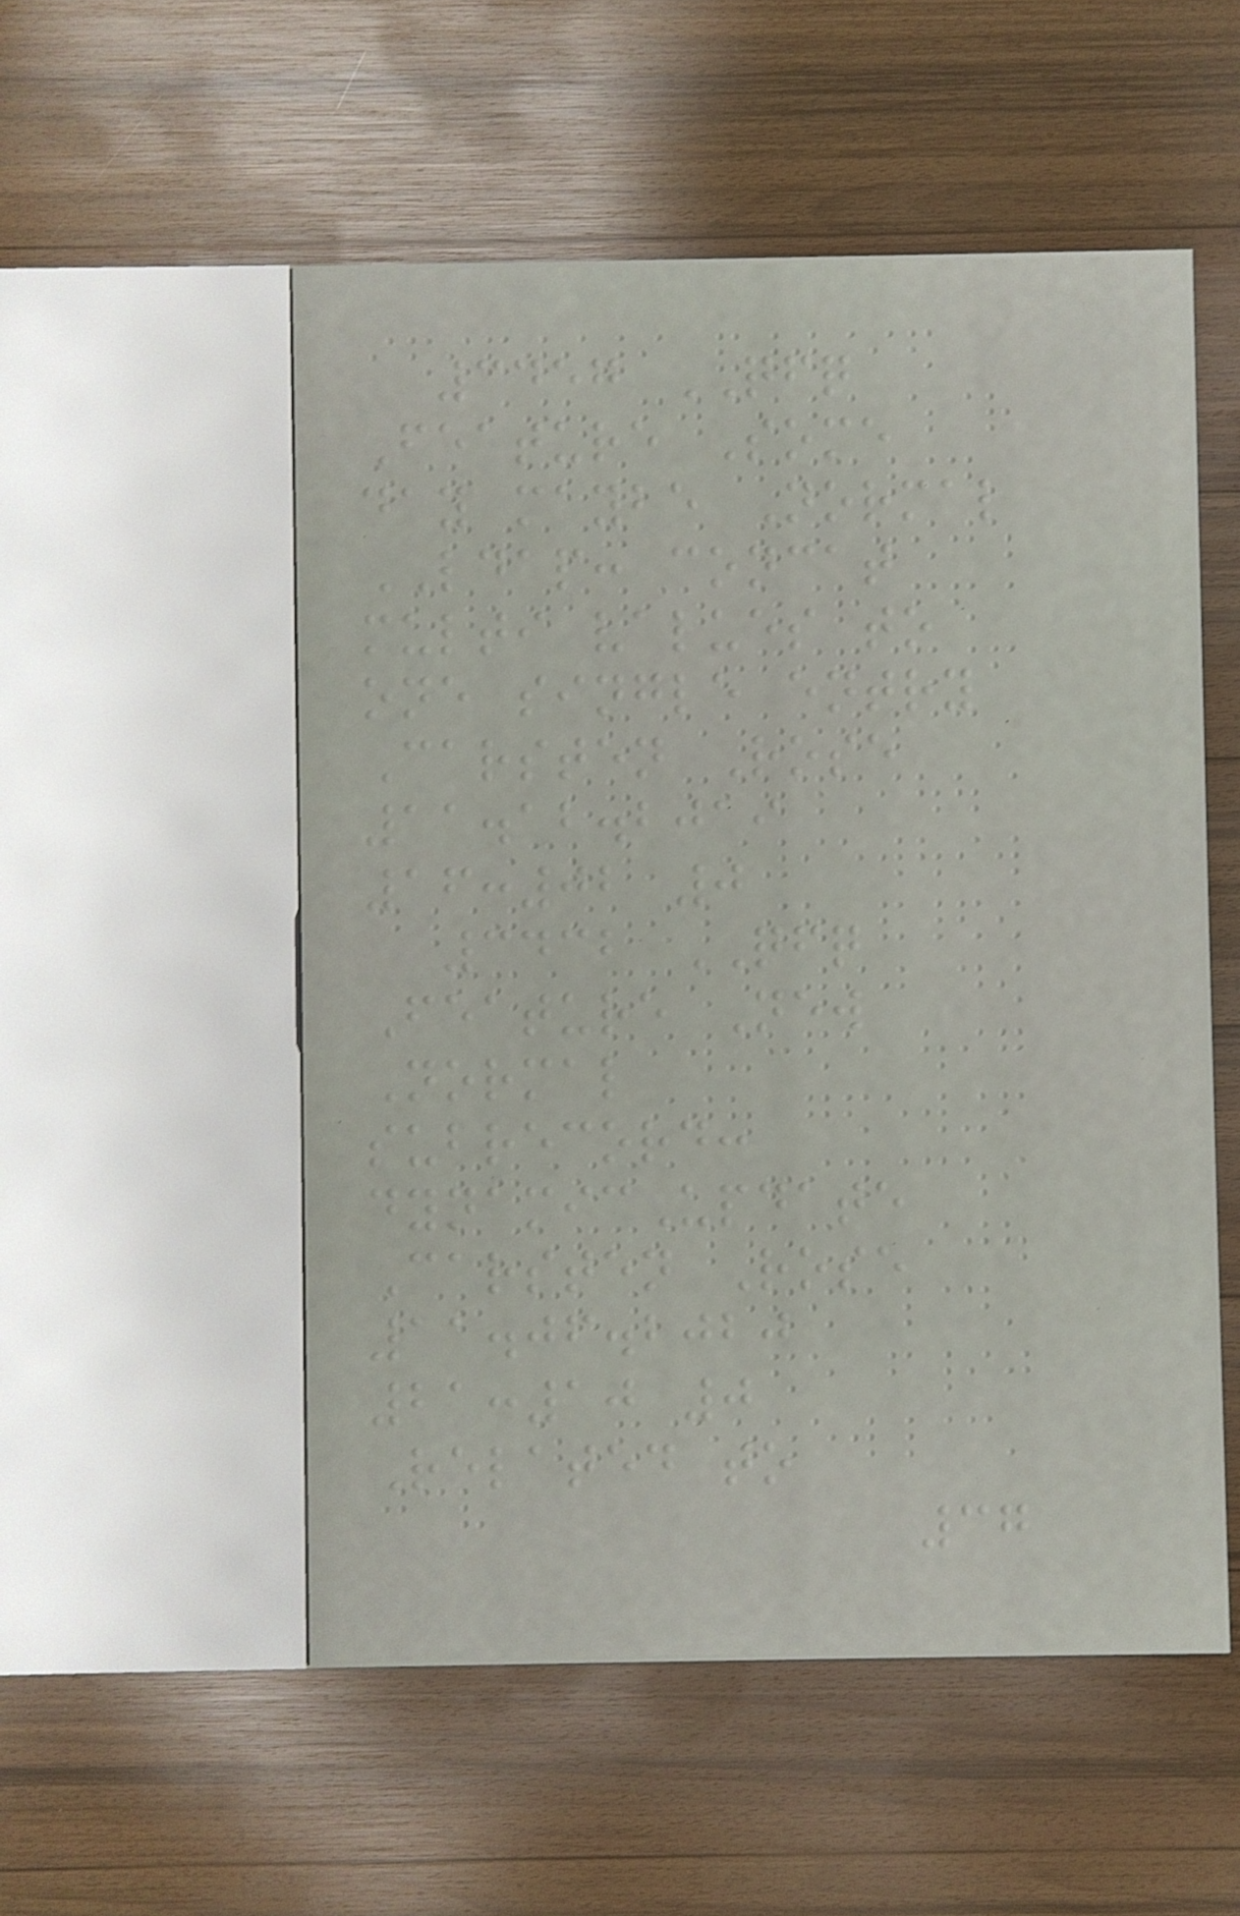3457 QFQ
Feature Some
day maybe Normal
LDAP: concat
multi values to
one single entry
Carsten Rose
11.12.2019
16:02 0
3432 QFQ
Feature New
Normal
subrecord:
dynamicUpdate
Carsten Rose
11.06.2020
21:10 0
Related to
37
